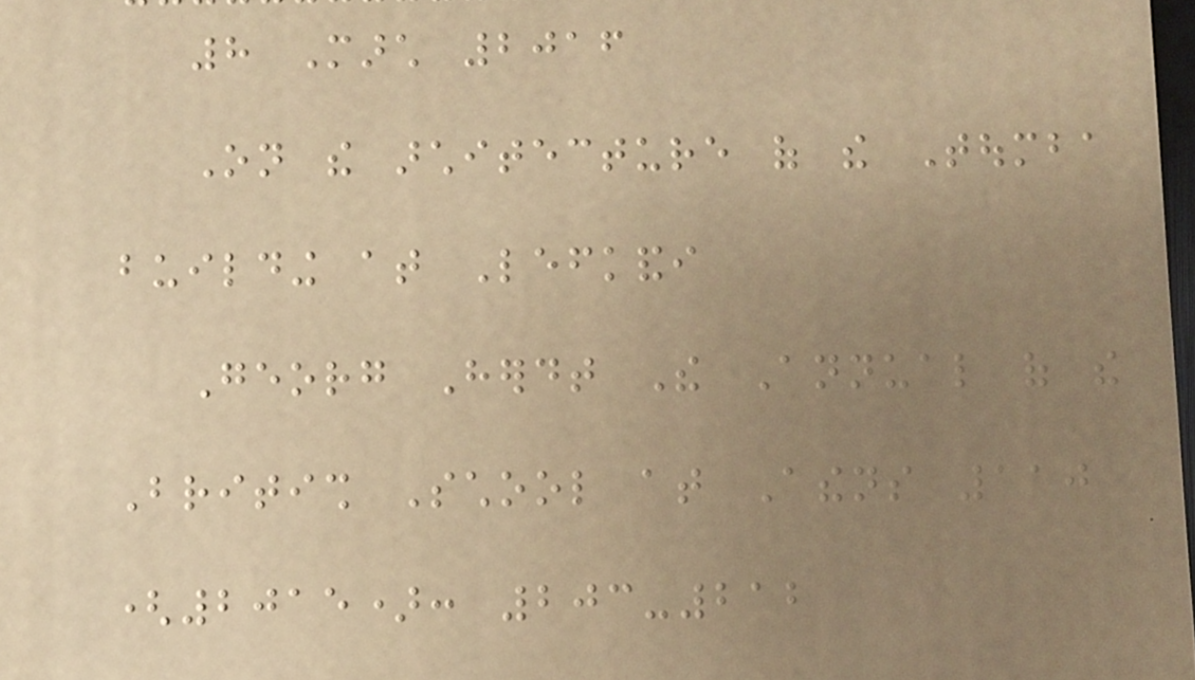8 March 2016
On the architecture of the Toumba
building at Lefkandi
Georg Herdt The Annual of the
British School at Athens 110
(2015): 203-212
